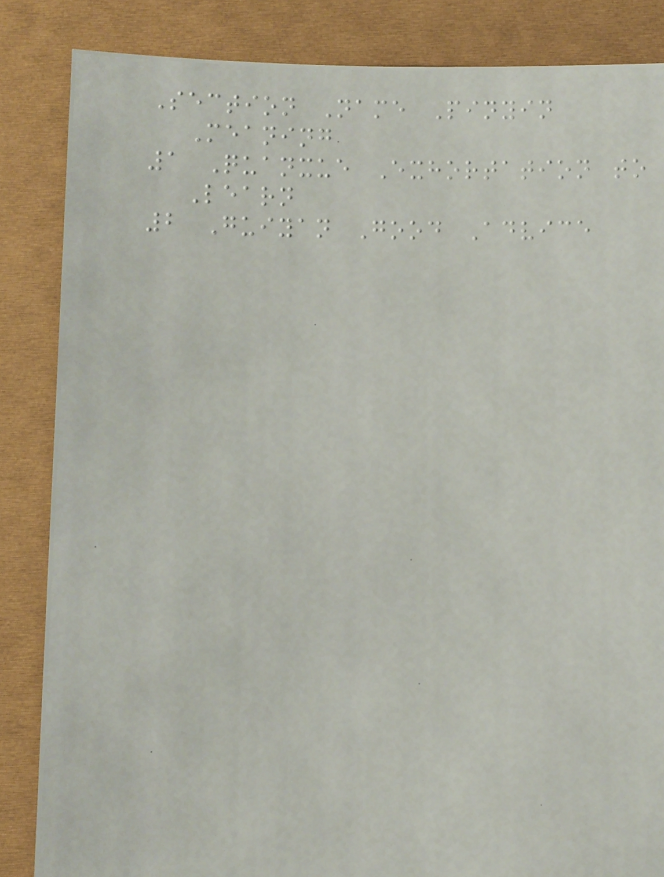Section Name Pinyin
Meaning
1 Quanxue Exhortation to
Learn
2 Guiyan Good Advice
